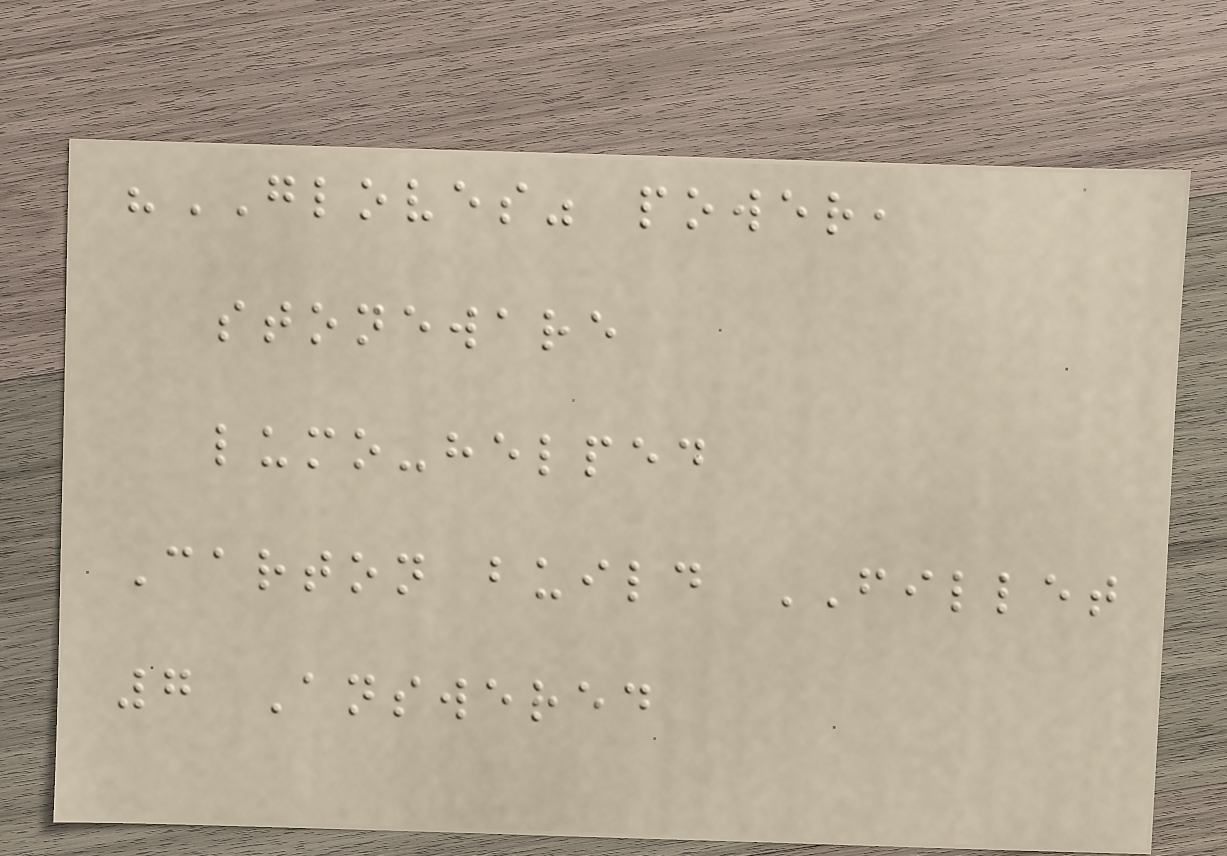"GLOVES" power,
stoneware
lumo-helped
Carton build FILLET
7 Answered
